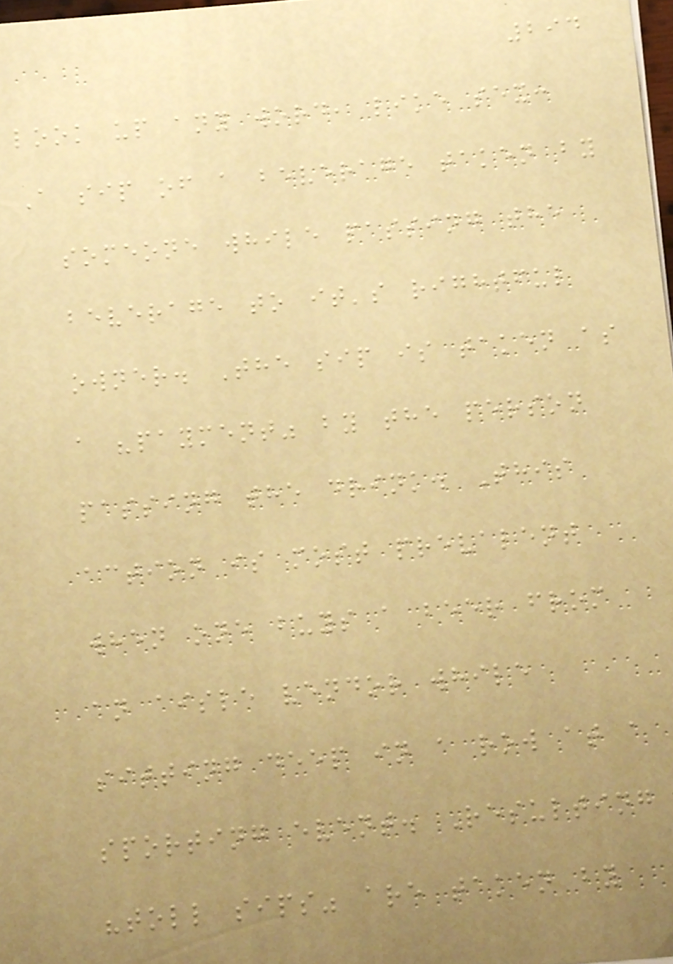294
look up any word, like sex:
A sip of a beverage taken by
someone while passing the
beverage to it's rightful
owner. The sip is taken as
a "payment" by the person
passing the drink. This
action is most prevalent
when one buys a beer from
an aisle vendor while
sitting deep in a row at a
sporting event. Resulting
"toll sips" are taken by
